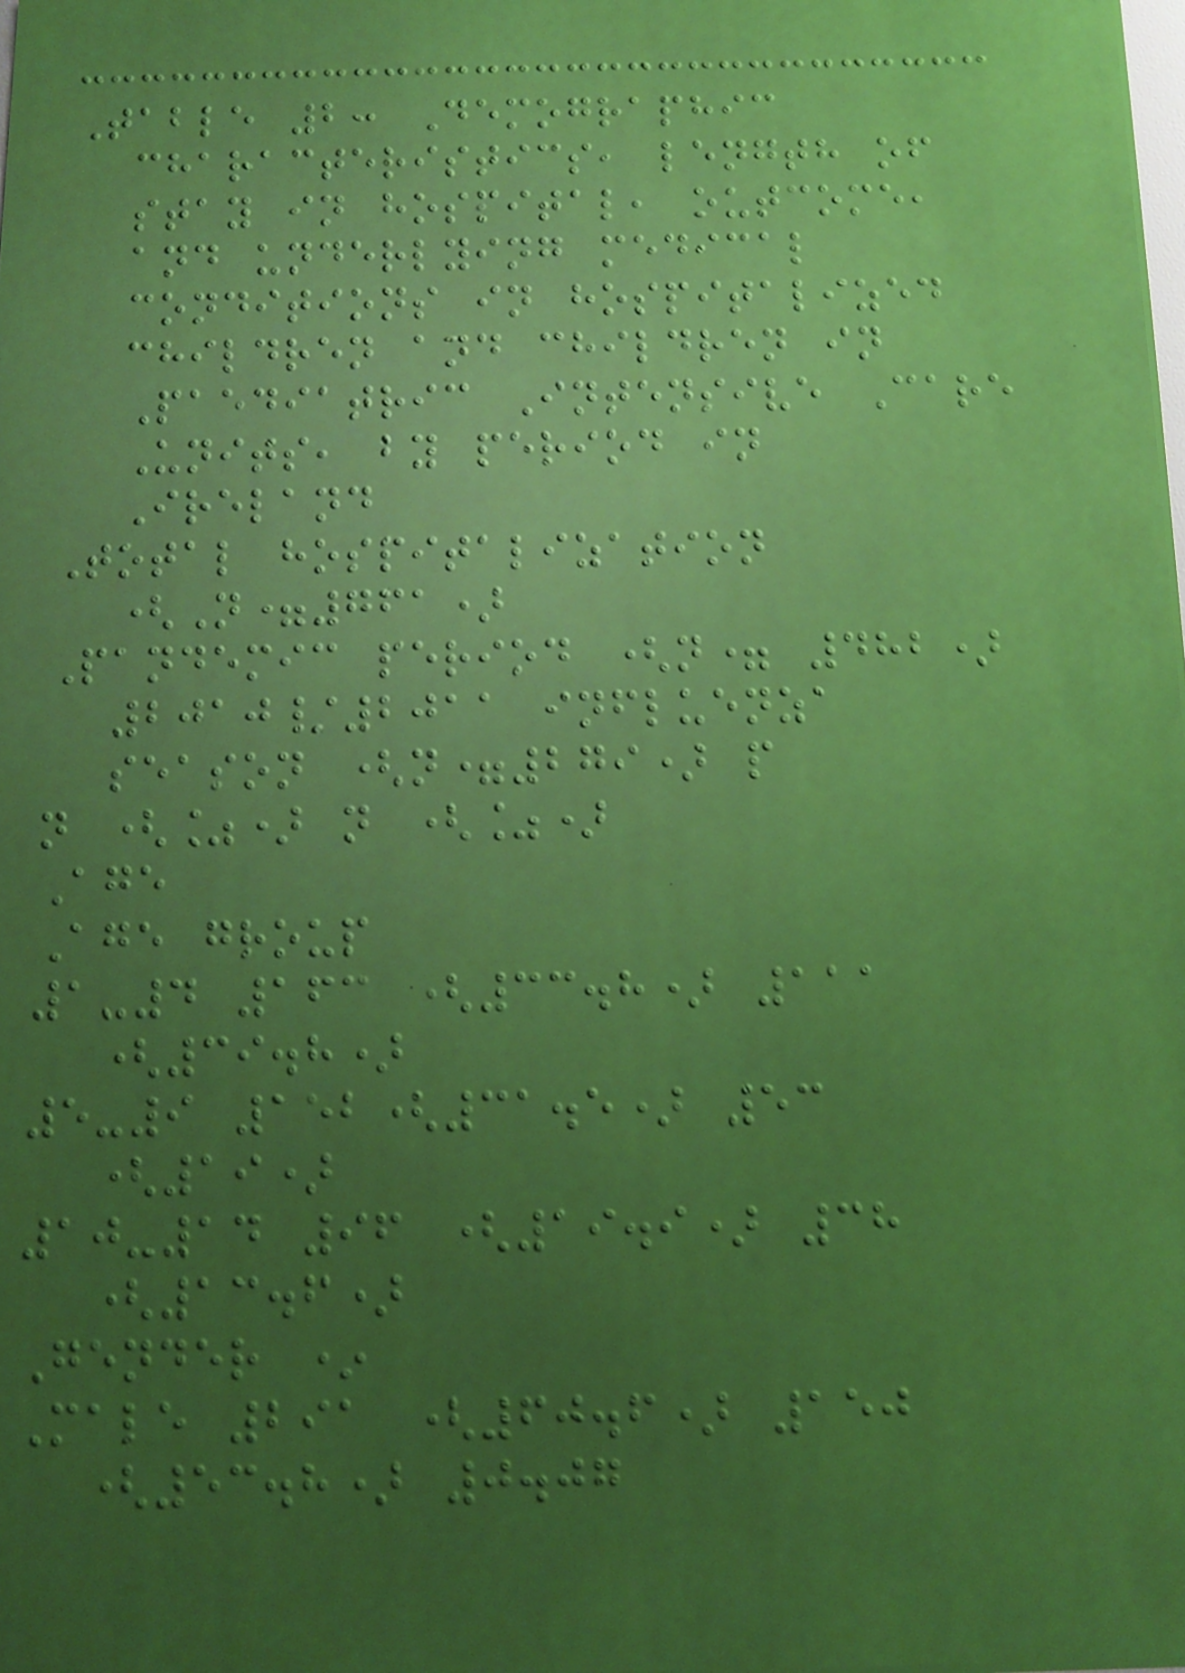Table 2: Demographic
characteristics, length of
stay in hospital, outcome,
and underlying medical
conditions in hospitalized
children and children in
Paediatric Intensive Care
Units, by period in
Ireland
Total hospitalization
(N=761)
Pandemic period (n= 482)
2010/2011 influenza
season (n=279) p
n (%) n (%)
Age
Age group
1-4 163 (33.8) 111
(39.8)
5-9 152(31.5) 53
(19)
10-14 96 (19.9) 38
(13.6)
Gender *
Male 291 (60.6) 150
(53.8) 0.07
